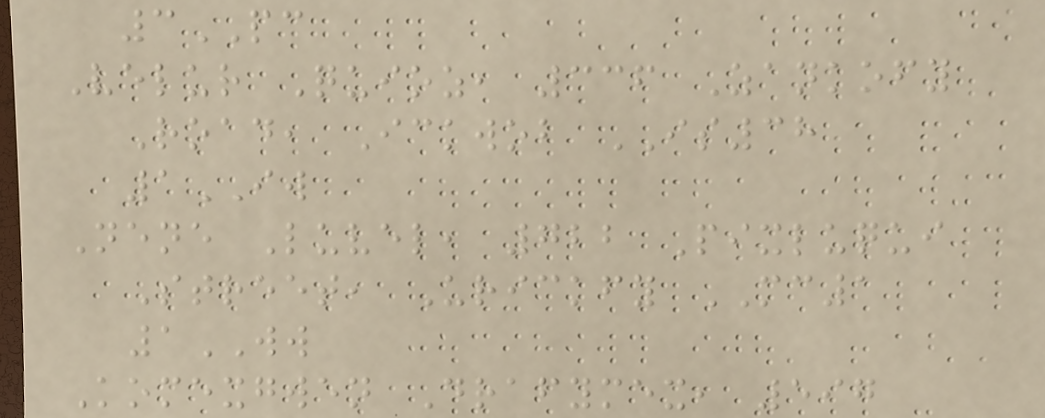3PC
Velur Quioz, 336 Zankofy
Road, Ickwob IS38
1IW
Nene Luvel, 722 Pixluqui
Street, Urickfy MC1
1WW
Komexgwen Drafymex, 597
